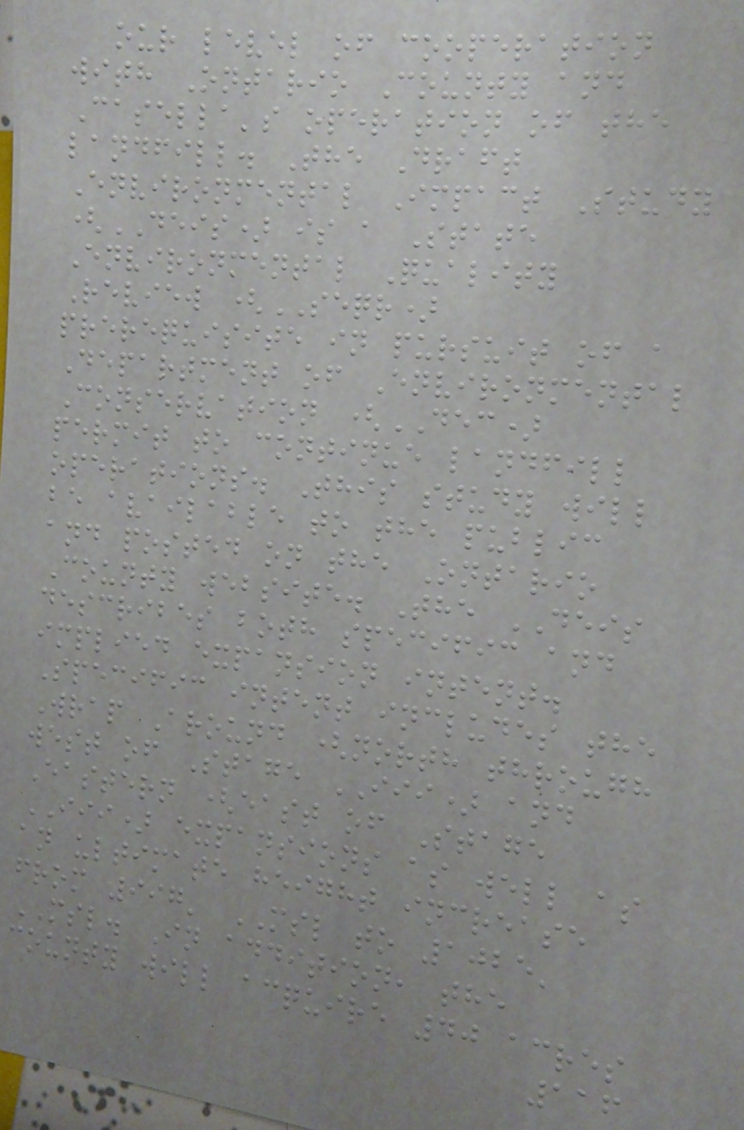our level of cooperation
with Ontario County and
Casella's operation of the
landfill. The Draft
Environmental Impact Study
(DEIS) is a State
Environmental Quality
Review (SEQR)
prerequisite in pursuit of a
Department of Environmental
Conservation (DEC)
permit to continue landfill
operations. This study will
be available to the public
and posted on the Ontario
County website. The DEIS
describes both specific and
implied expansion intent.
Specific intent includes the
Wrap Around (north through
west of Stage III) and
Eastern (east of Stage
III) expansions as well as
an ultimate height increase
from 997' MSL to 1025'
MSL. In addition, the
county will acquire 40 acres
116
